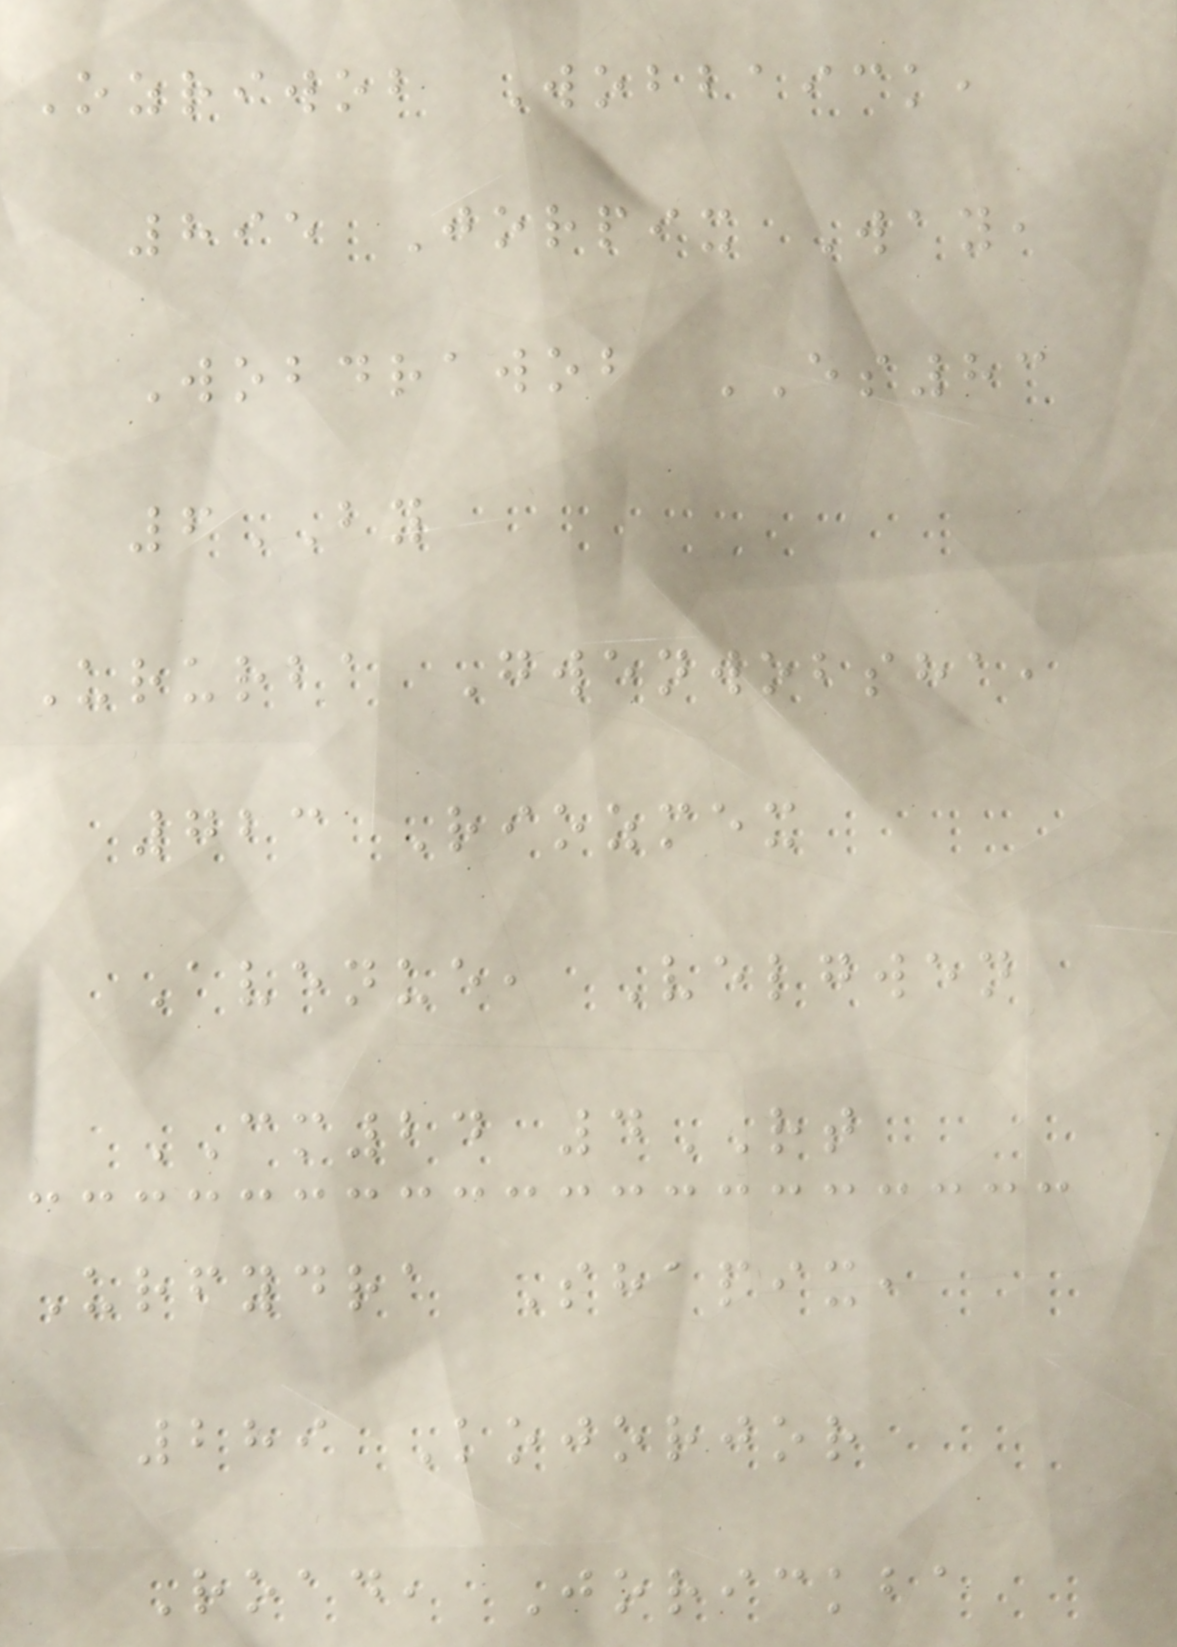Ozriwob Wobbaick,
895 Jorpix Way,
Wobdrawob ES83
6BY
Ururba Gwenwobsha,
723 Riozmex
Avenue, Velgwen
CM24 4RT
Urfydra Shapix,
289 Kojorjor
Road, Jorickba
